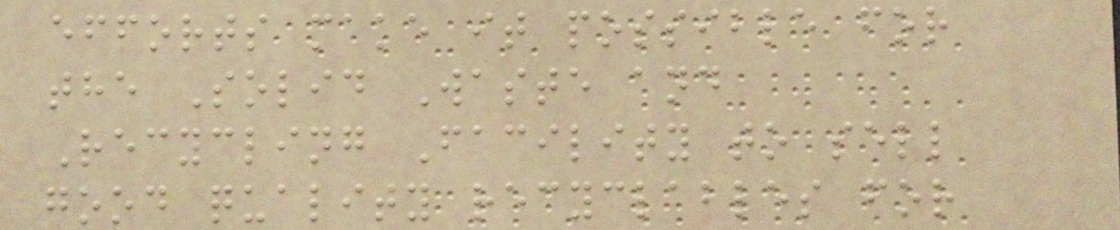efforts make it possible for
the Solid Waste and
Recycling Facility to sell
good quality recyclables for
